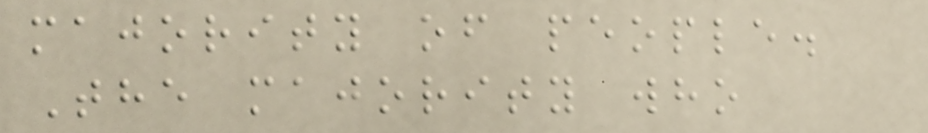majority of people.
The majority who
